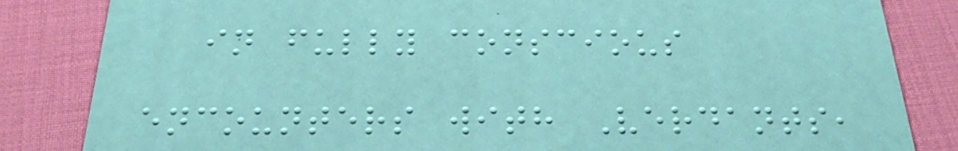in fully conscious
encounters with Verdants,
